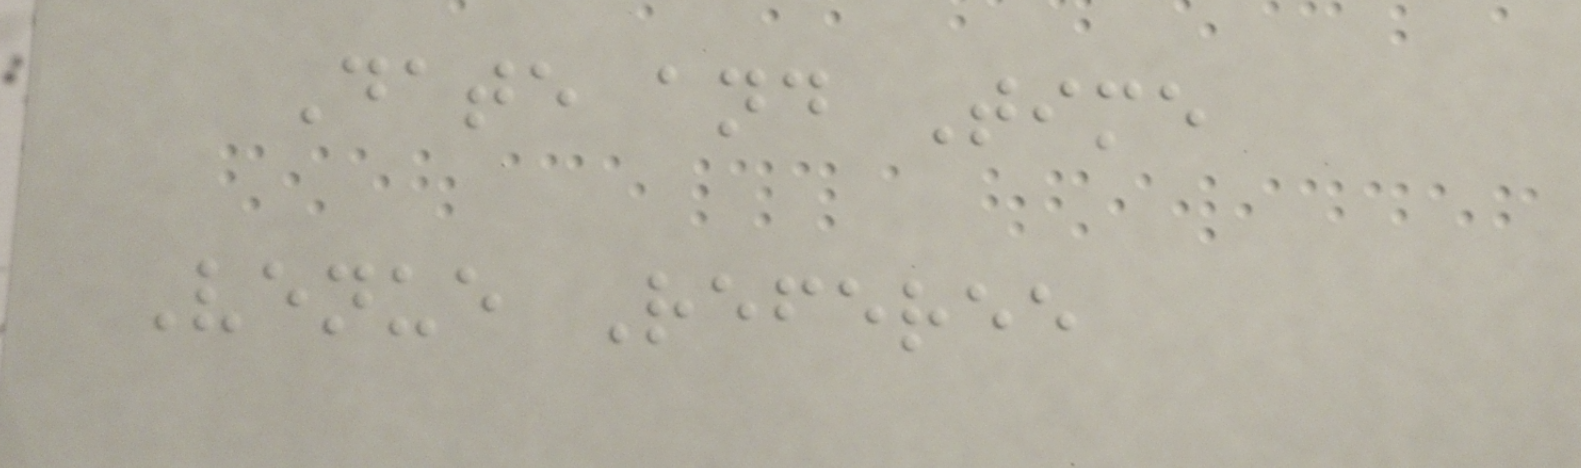Date and Time
Venue Referee
